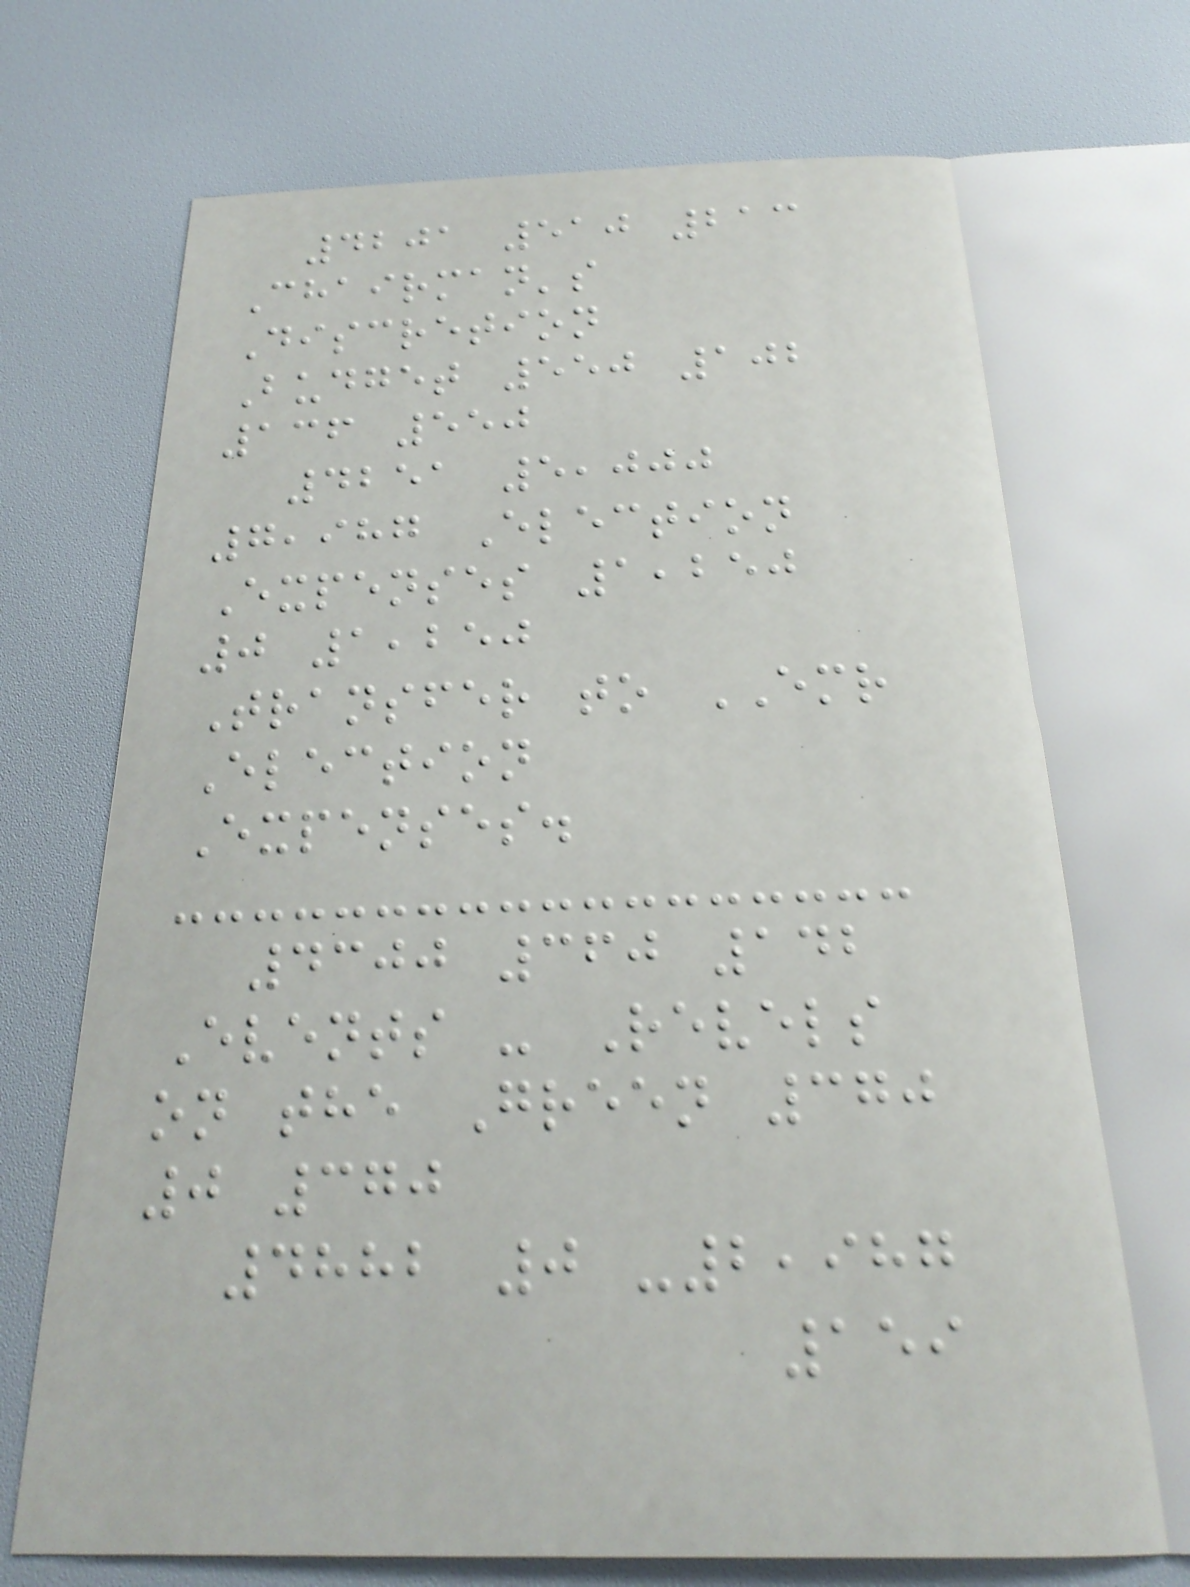4201 510 213
Chairman's
Discretion
Budget 550 102
136 550
4251 5,000
7,987 Election
Expenses 1,250
0 1,250
Transfer to EMR
Election
Expenses.
4300 360 142
Events - Revels
on the Green 370
0 370
4882 0 -2,987
159
